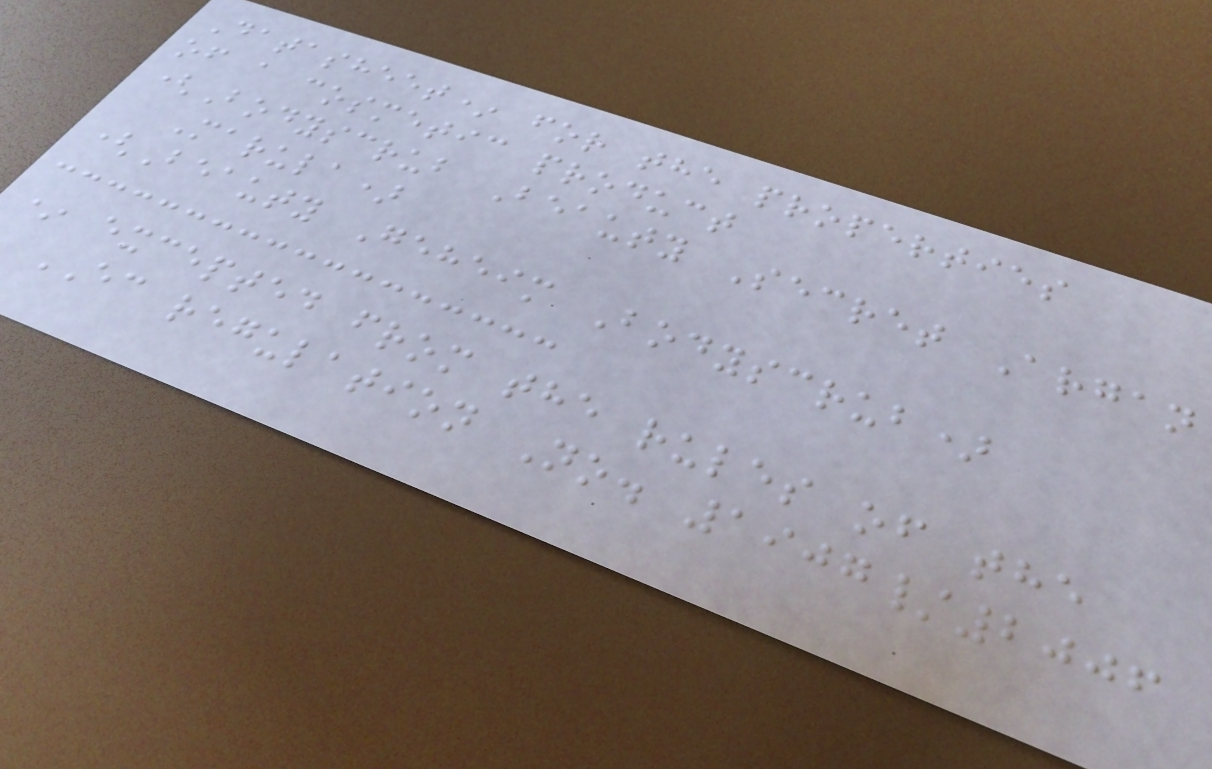Datasheet* for the properties
of a cosmetic product
(Bodyscrub Beauty Secret Argan
Marula)
(Beauty Geheim Bodyscrub)
* excepted from the rules of the
EC regulation No. 1907/2006
